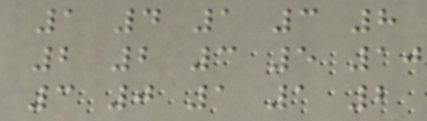1 4 1 3 8
2 2 3 5 10
3 0 1 1 2
